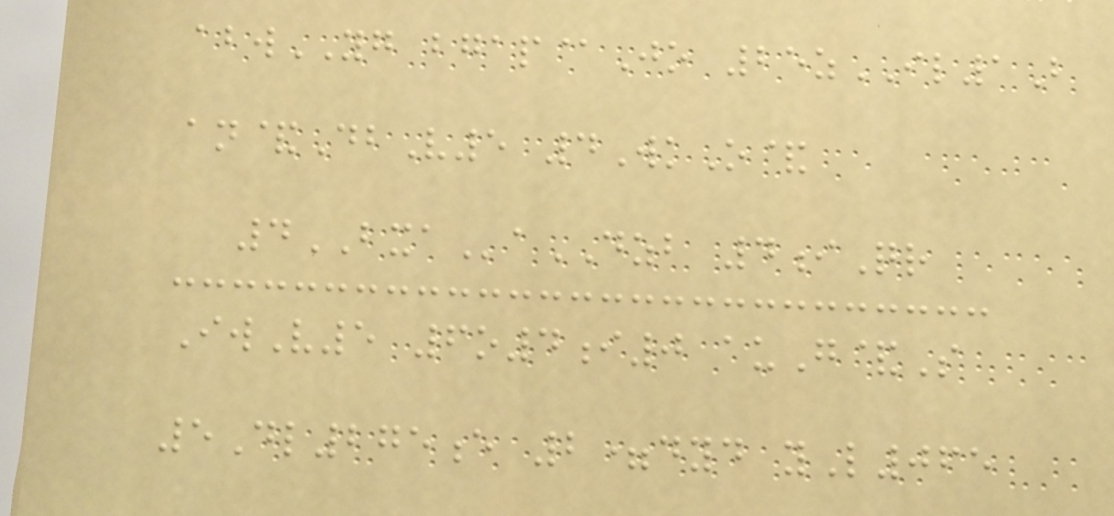abwYG bgap@Jo 25zIL1B
an&DbV5 4WkO&
4BXAaDZB 4iQr
IwV5 6o4i0 auG&S
5Dl275e 2=dyd yL065
